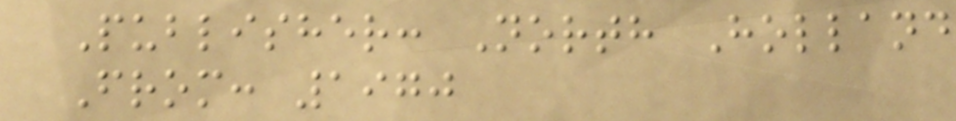Publisher: North Holland
From: 1970
